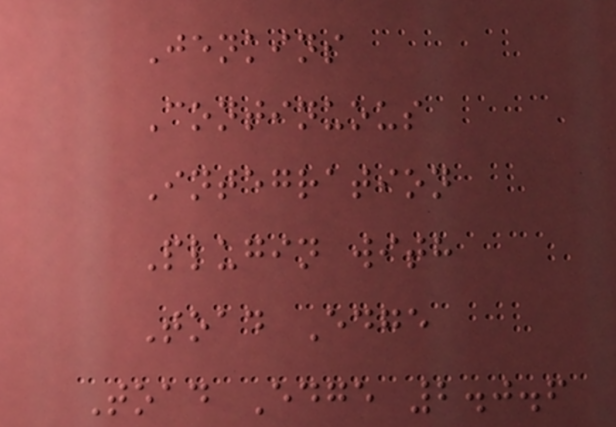Jenkins
Continuous
Integration
Plugin with
Toad Edge
Toad Edge 2.0.6
